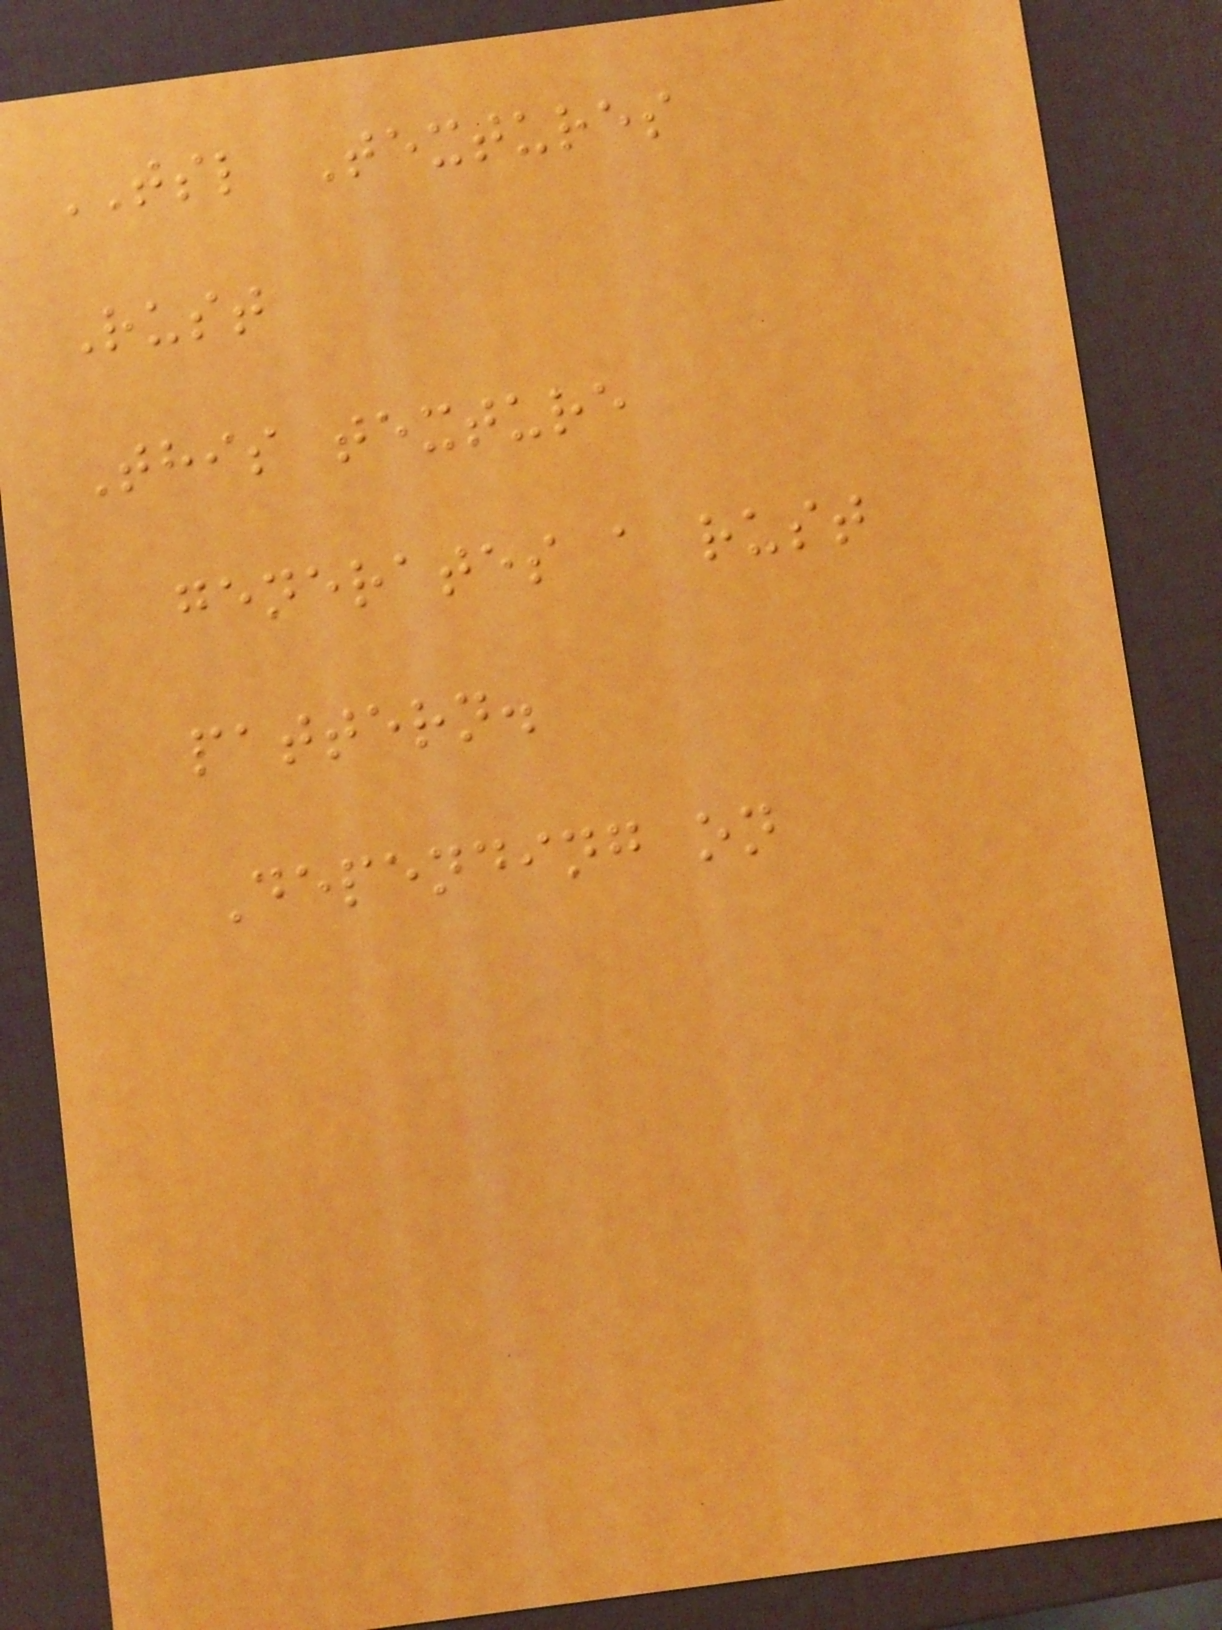TSL Textures
Rust
This texture
generates a rust
pattern.
Depending on
